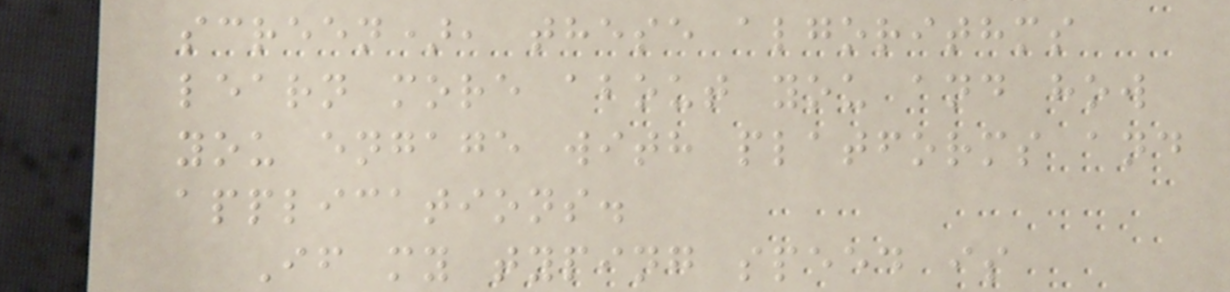screen), these algorithms
learn more about you and how
you engage with platforms and
applications.
If my typing speed is
